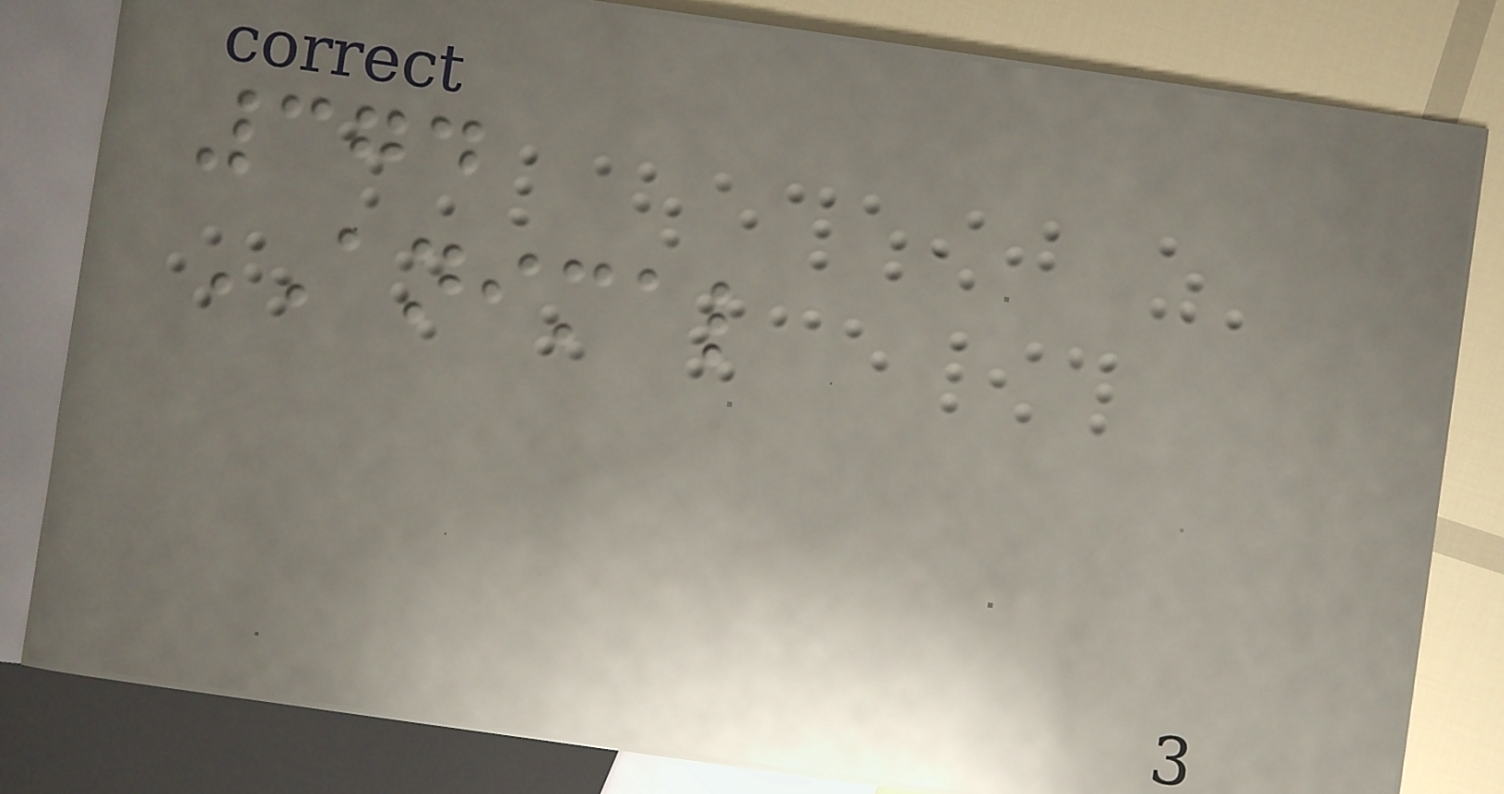374
ANIMAL
